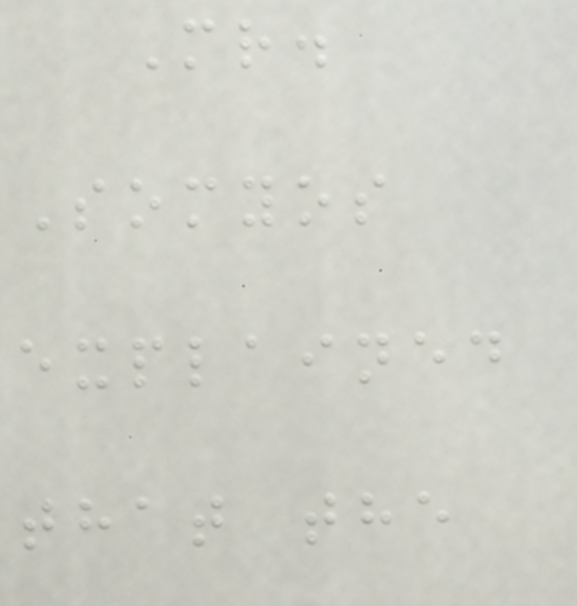Mr.
Somyos
explained
that the
